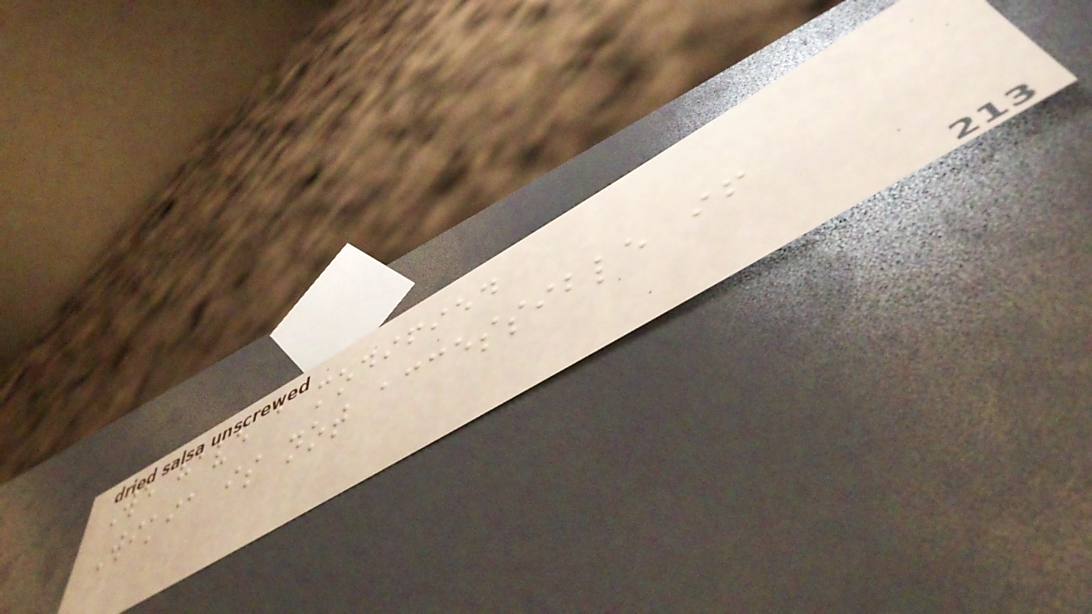We have a modified
Wikia is not accessible if
